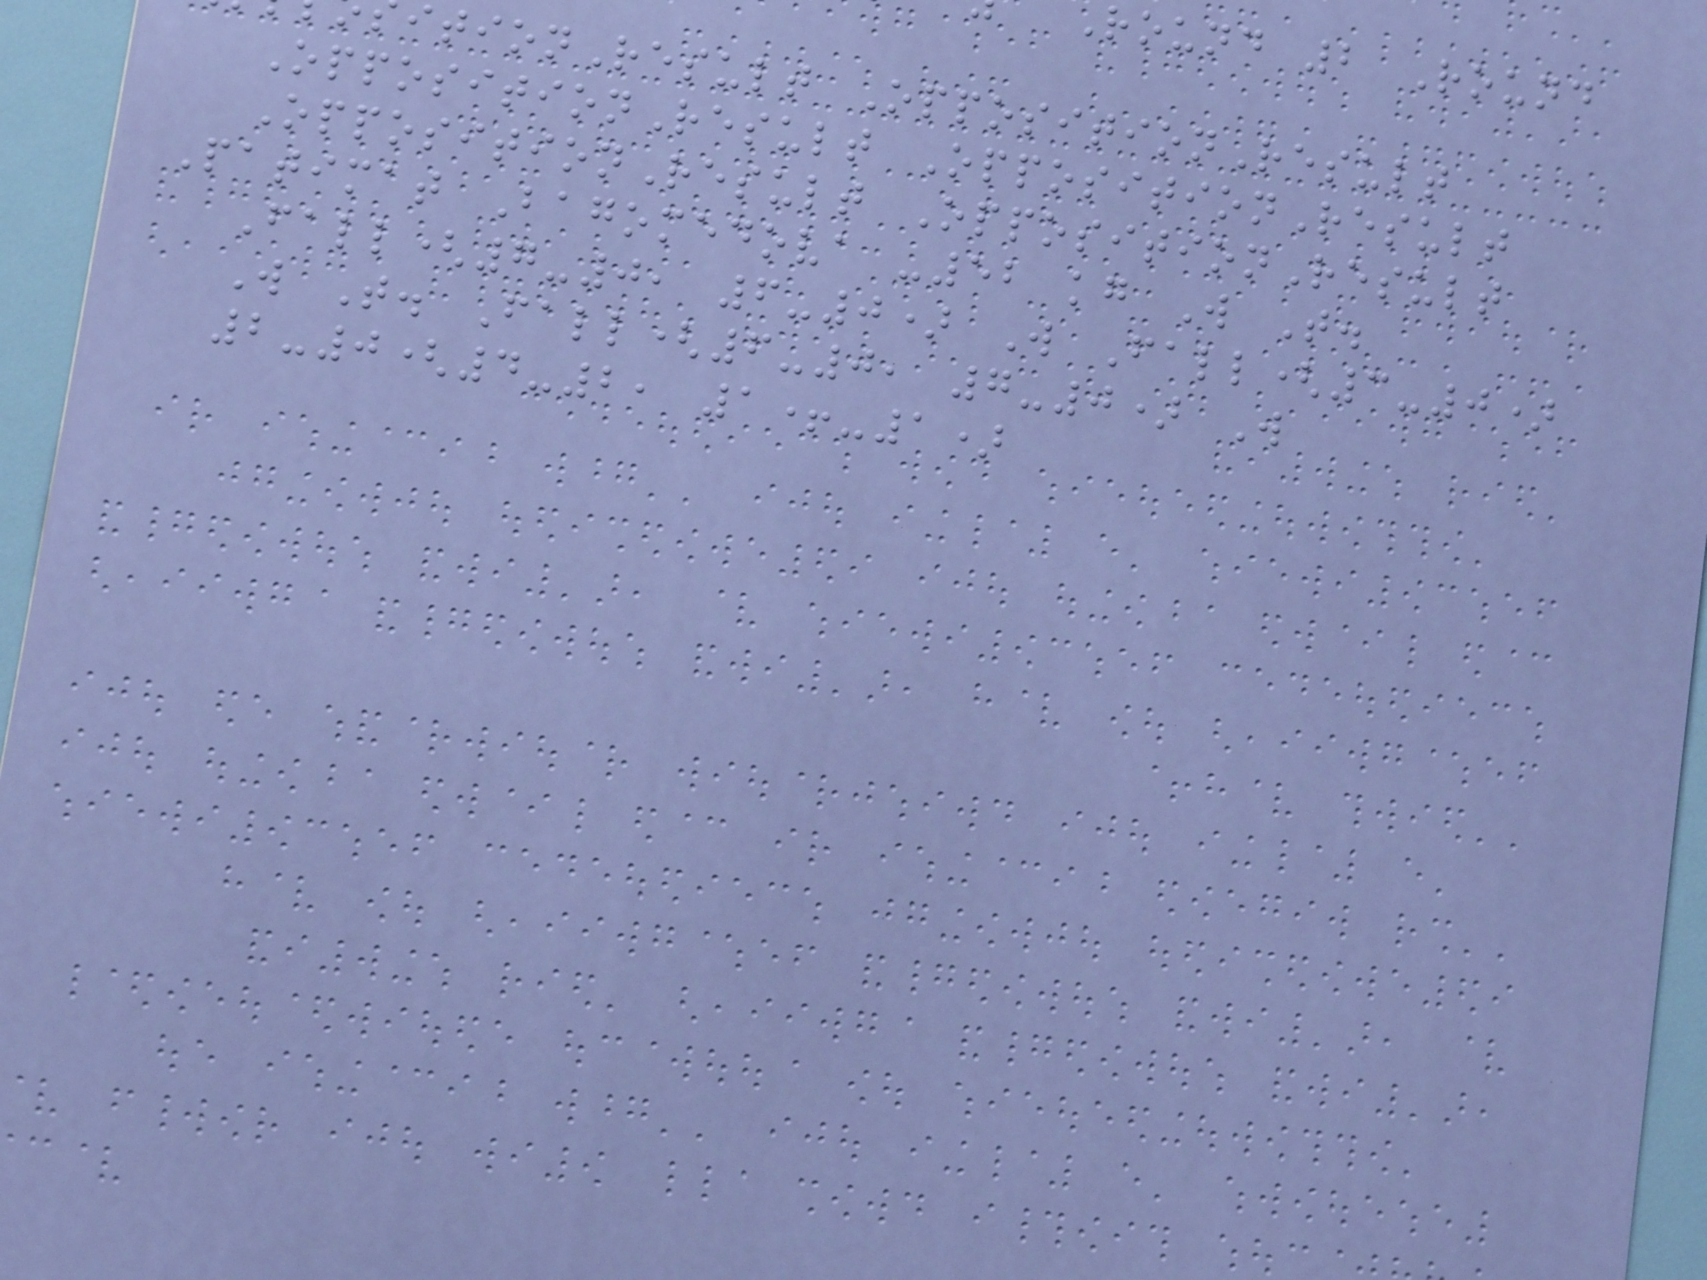round 2 Round
itionResult OppositionResult
OppositionResult OppositionResult
OppositionResult OppositionResult
Patimat Bagomedova -52 kg W T.
Fall(7-0, 6-0) W Fall(3-0)
W T. Fall(6-0, 7-0) W
2-0(4-2, 1+-1)
